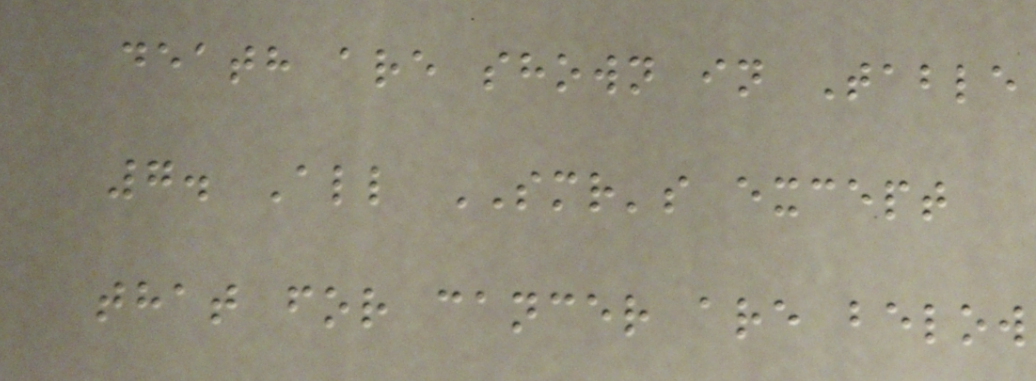death are shown in Table
7. All SMR's except
that for cancer are below
